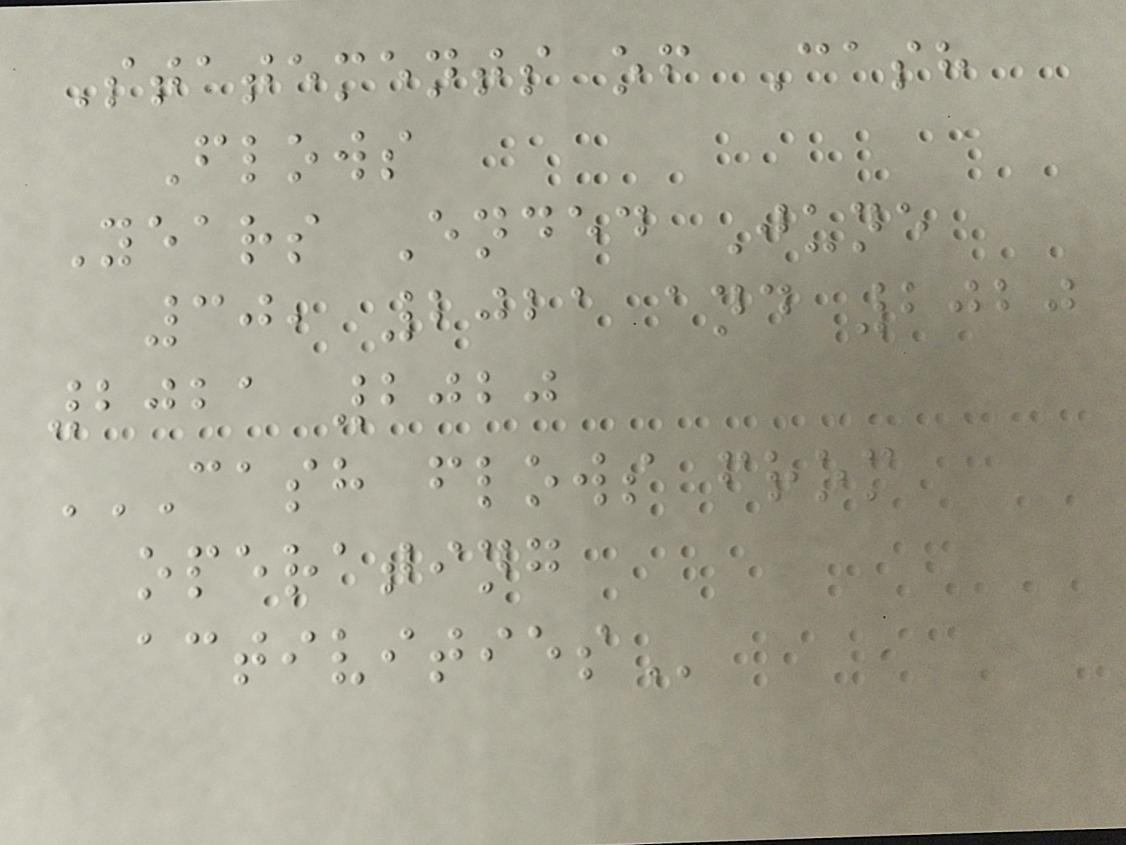Statements of Cash
Flows
Years Ended June
30, 2021 and 2020
2021 2020
CASH FLOWS FROM
OPERATING
ACTIVITIES
